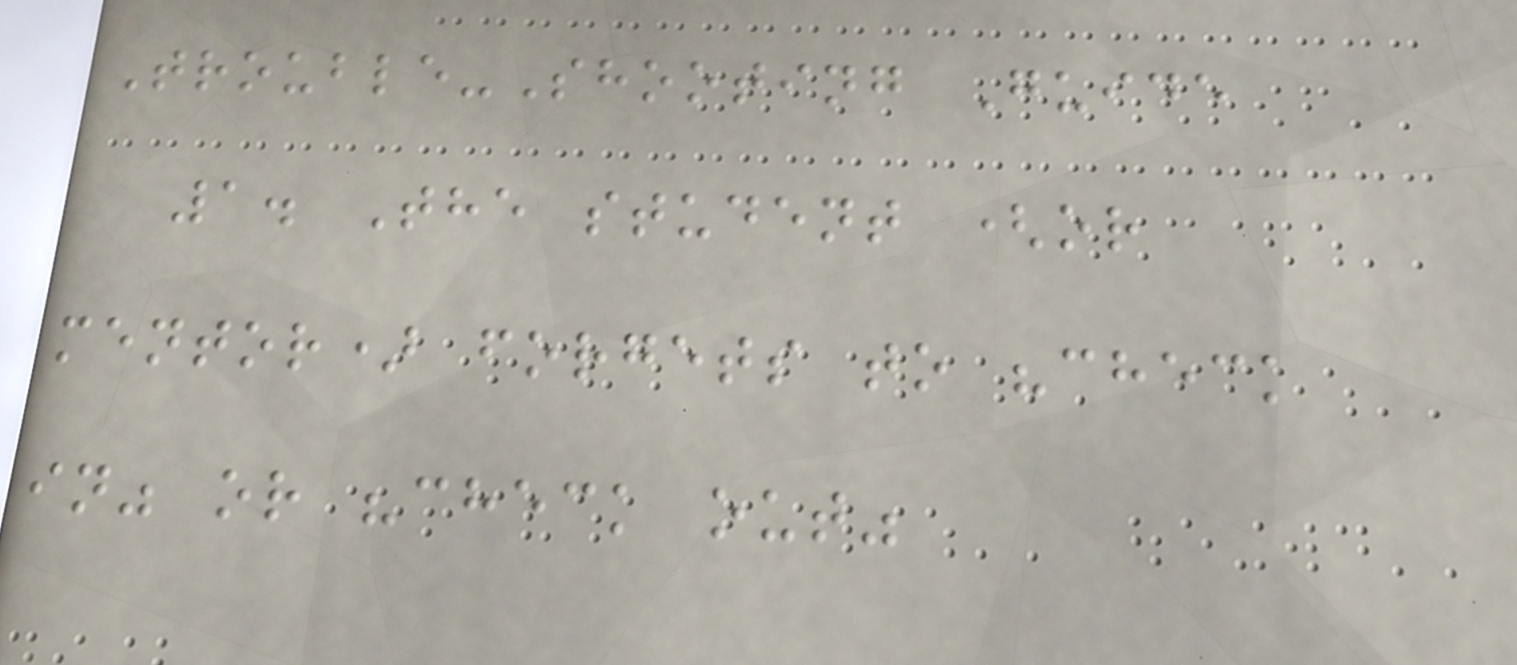Trouble-Shooting Guide
1. The student (or
mentor) forgets to "check
in" or "check out"
